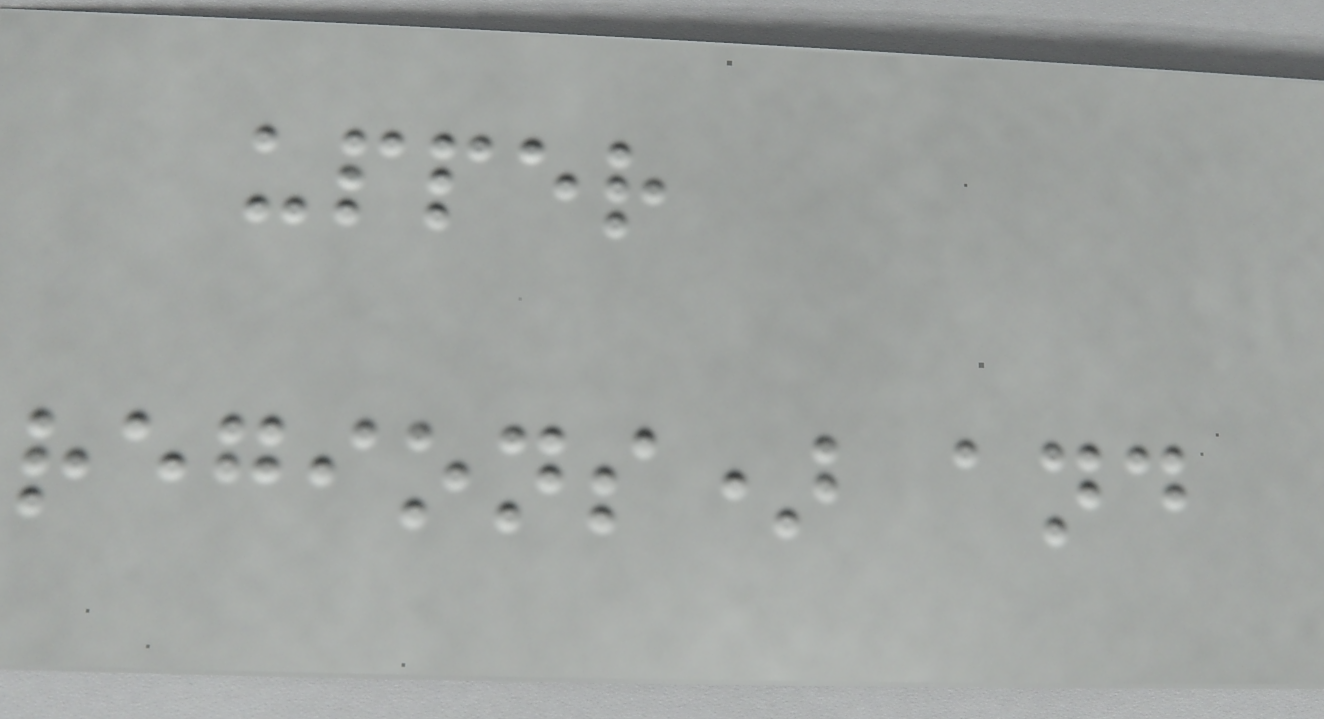upper
regions) and
